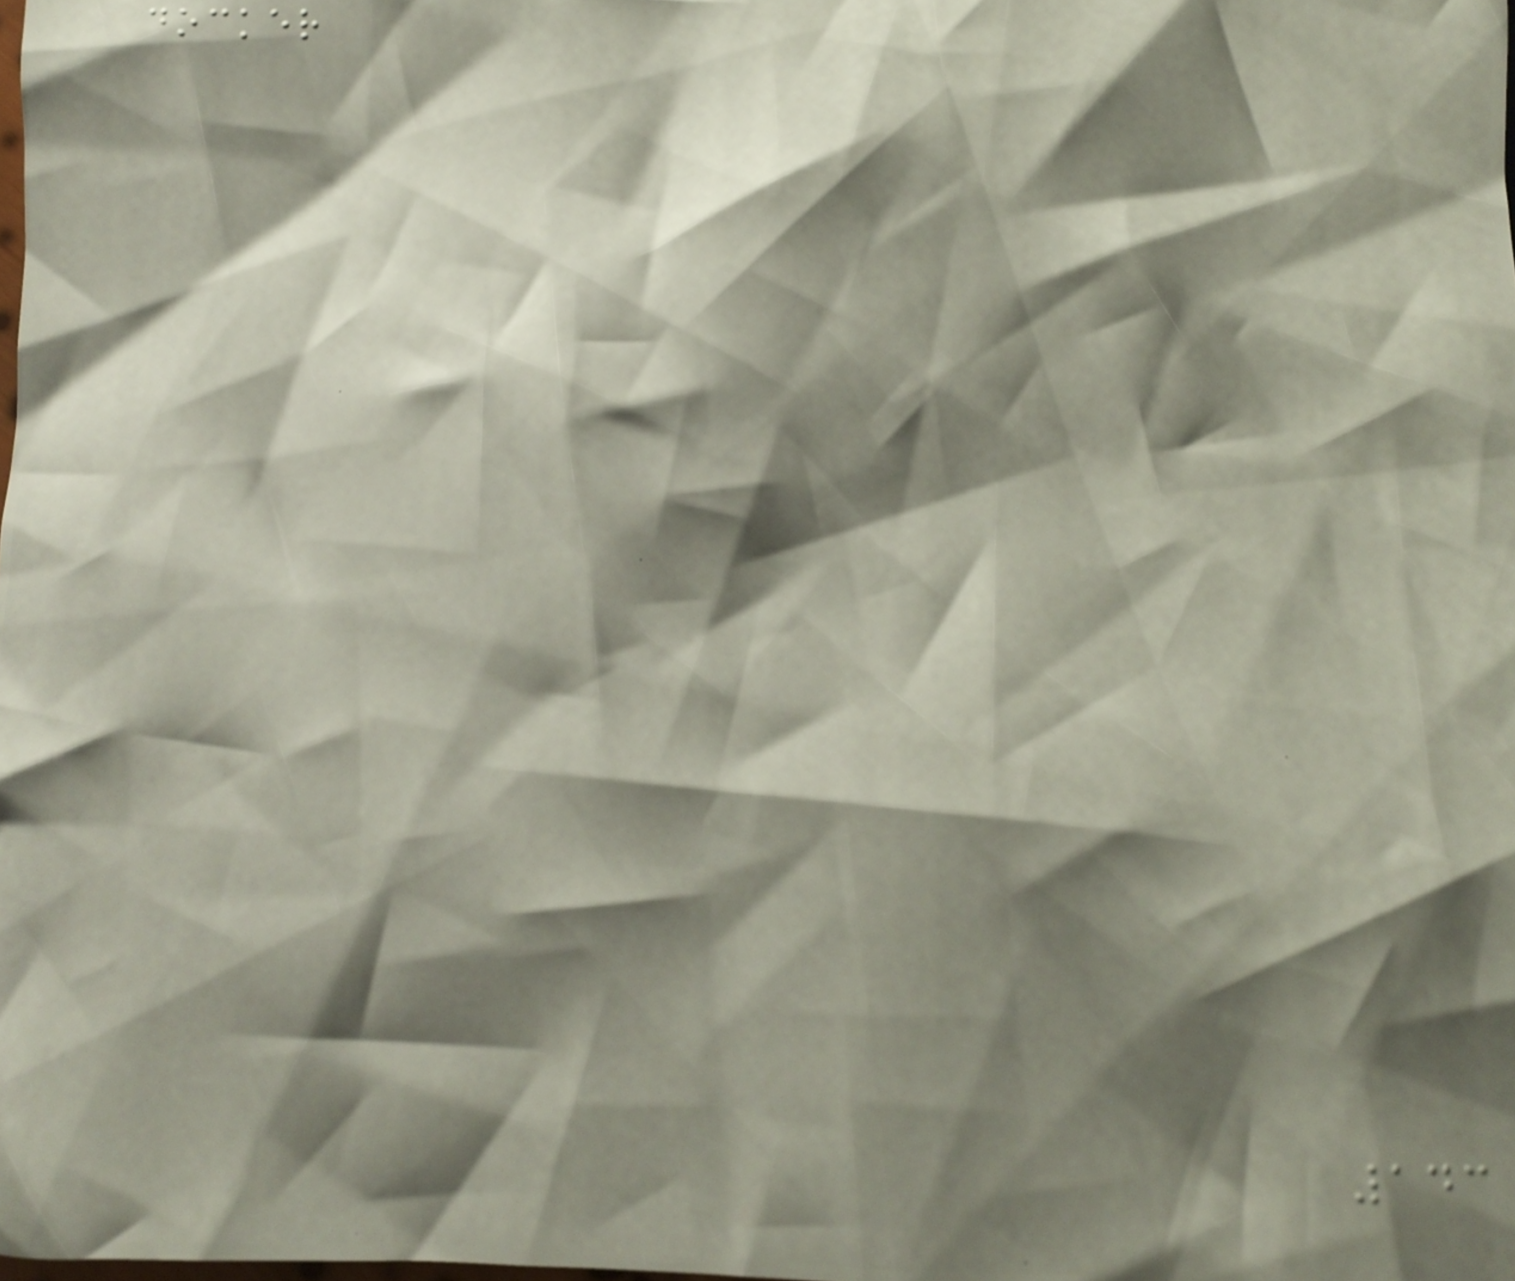docker
143
